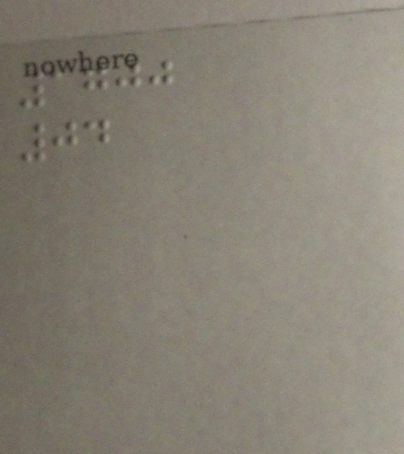1700
04
